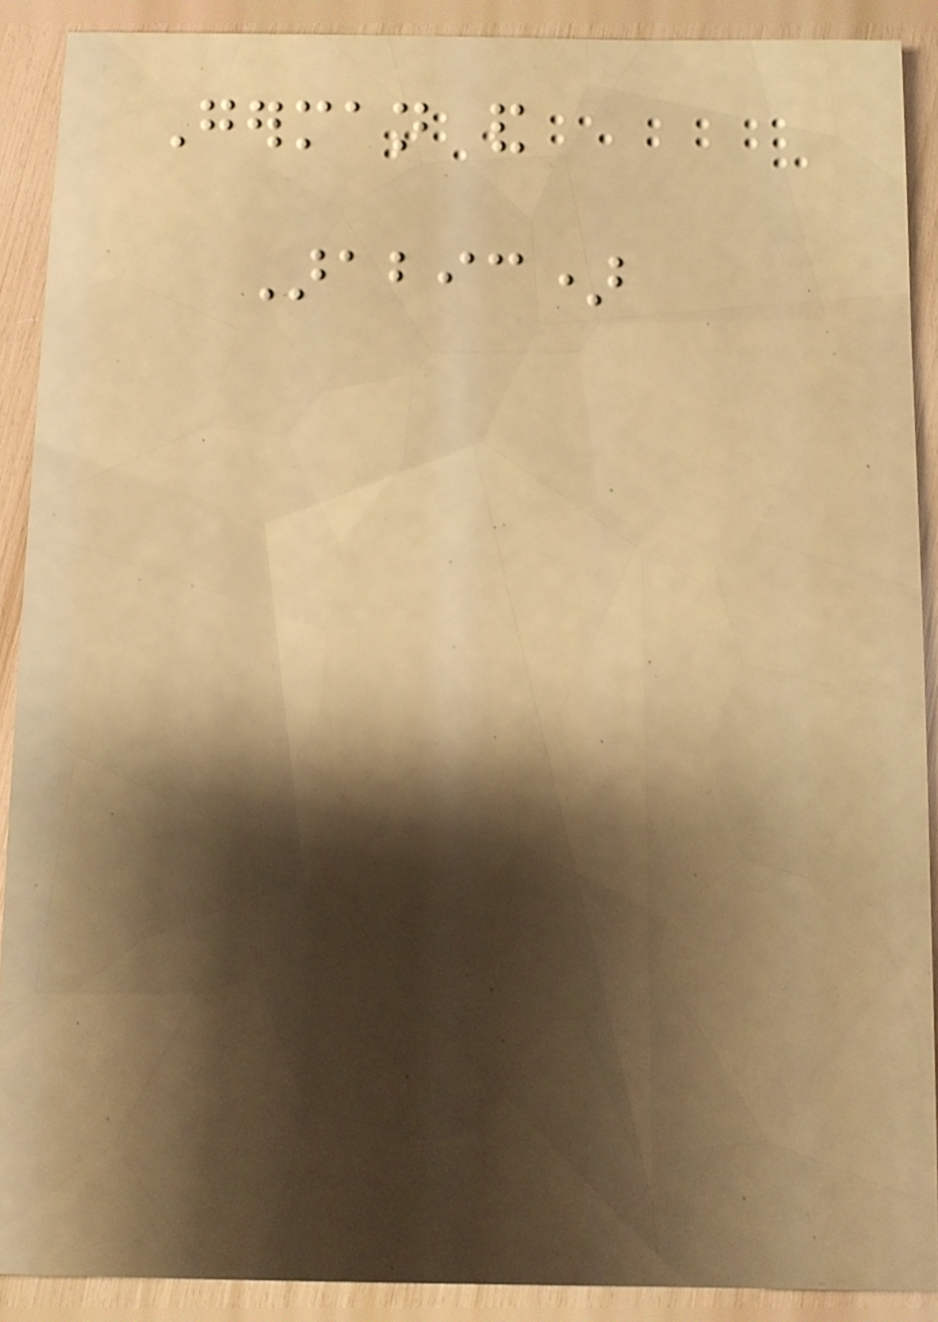German and
Arabic)
